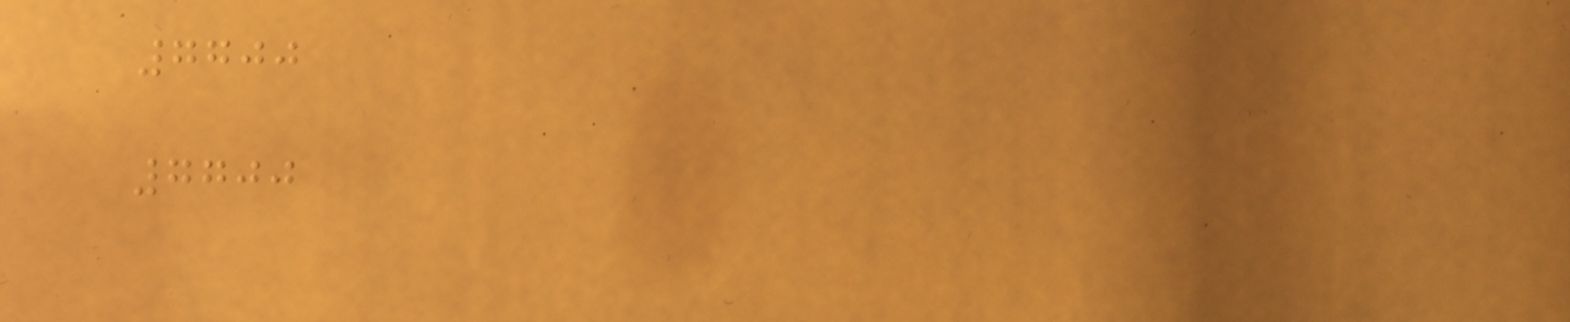7700
7700
